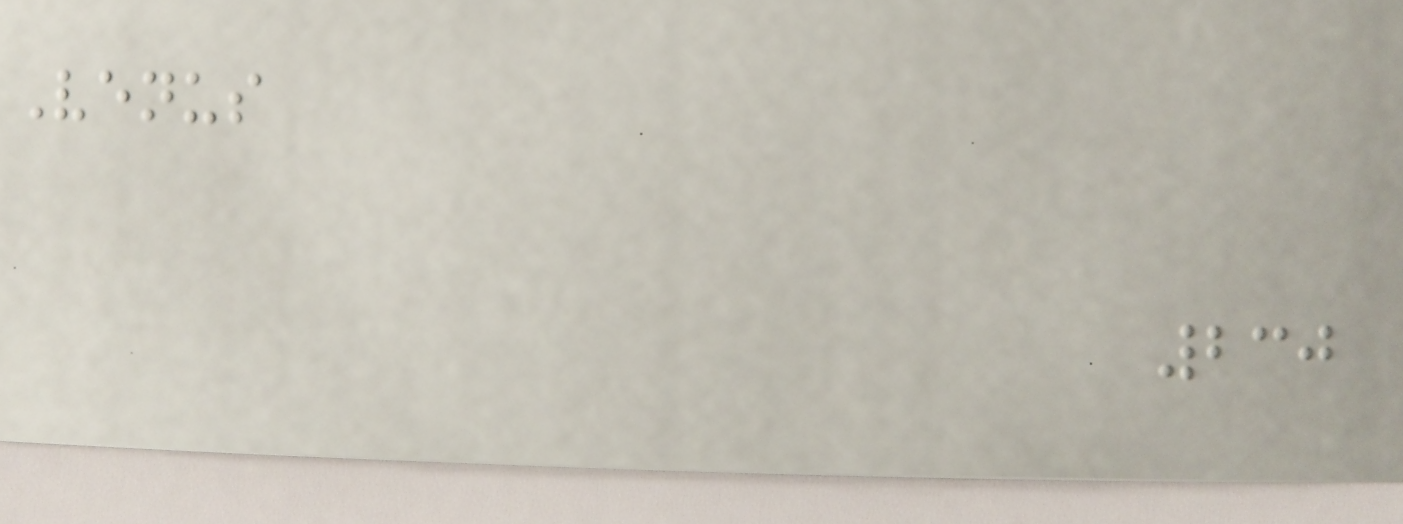Venus
230
